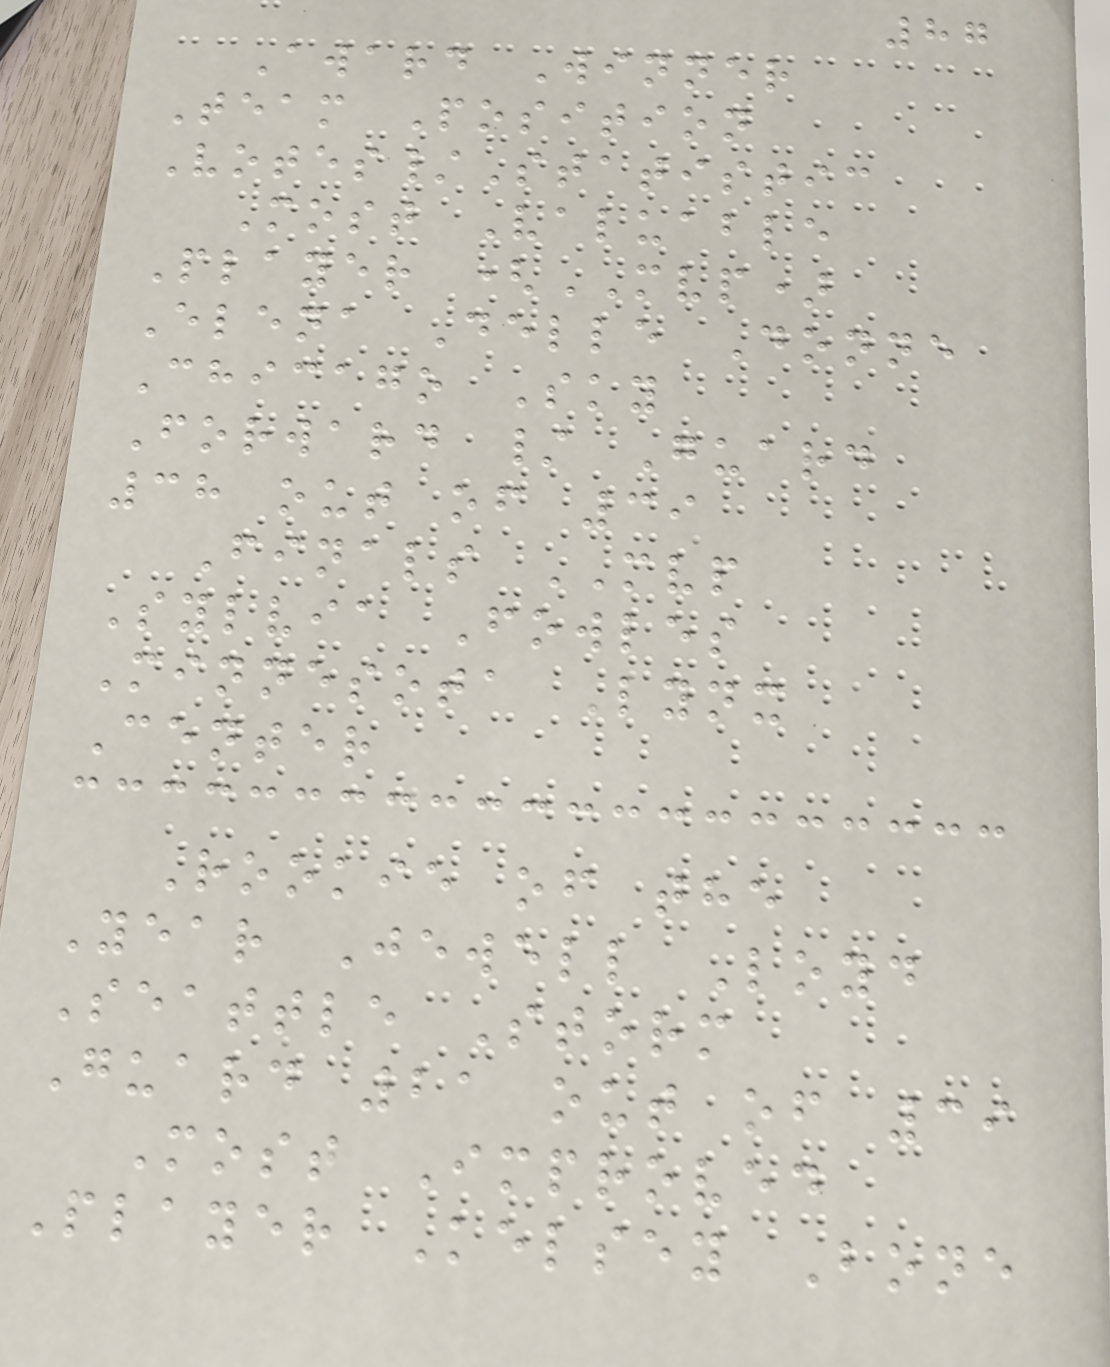87
Award Winner
Team Position
Votes/Statistic
Most Valuable
Player (MVP)
Elena Delle Donne
Chicago Sky
Forward / Guard
38 out of 39
Finals MVP
Sylvia Fowles
Minnesota Lynx
Center
Rookie of the
Year Jewell Loyd
Seattle Storm
Guard 21 out of 39
Most Improved
Player Kelsey Bone
